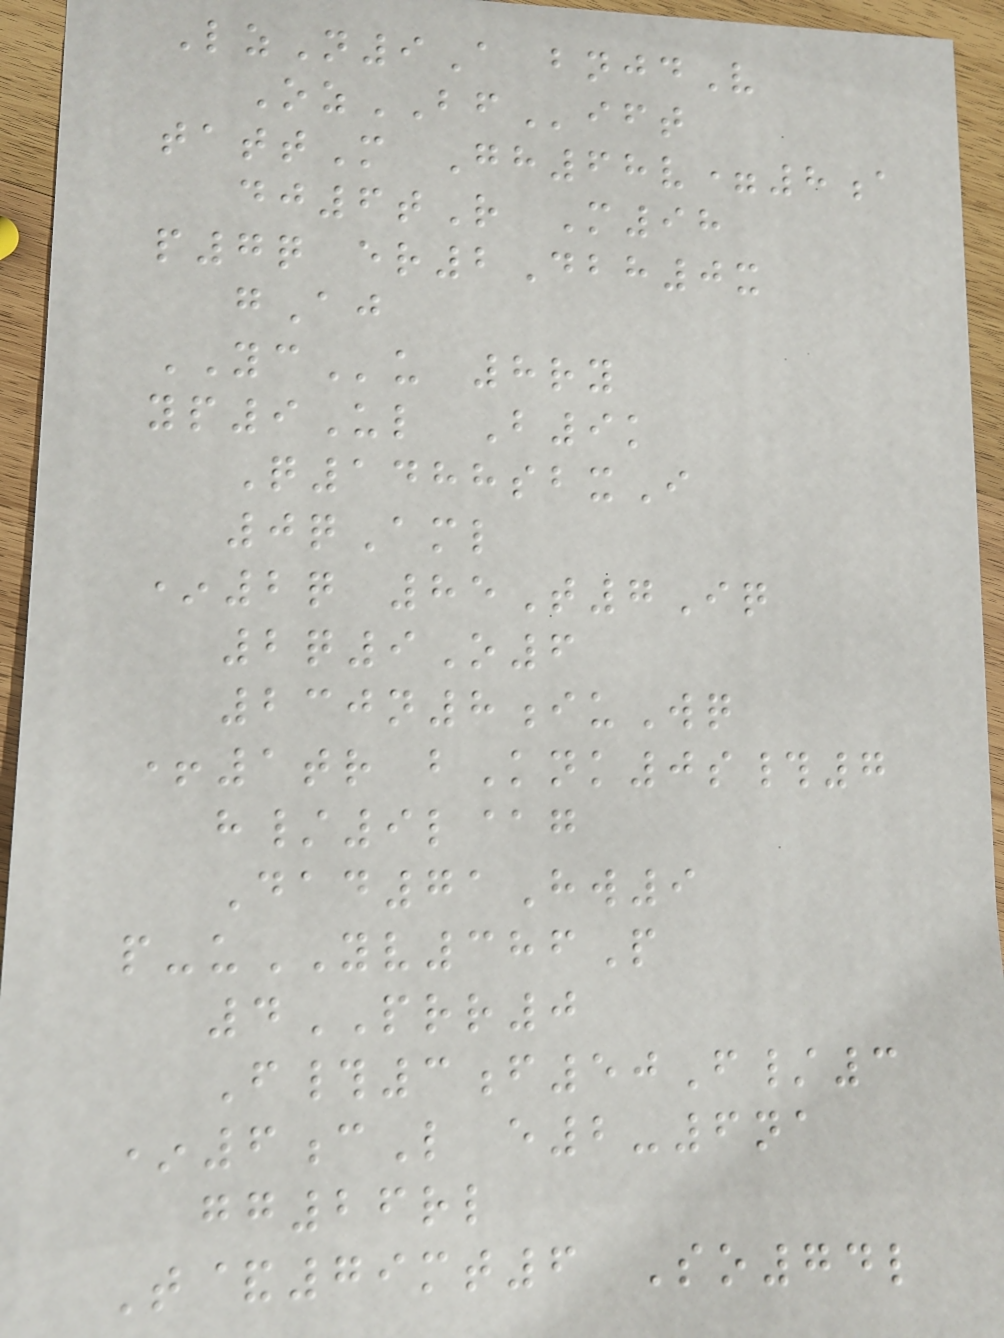LzN9A bnjdV
OzBFift
tattM Gh68v=8a
dj6tR M98
p7q er2Dbh0x
gAj
YCu 8ry
yp9Ul B9k
Q1488sbxI
0qAml
*2q 85T7Iq
2q9O6
230n8iuWq
+1tr bKnk0s#7
h/9l@g
Dad71Hw9
p-uYV386P
4PRR0
F#3f50F/3
*6cL e2-6na
gg26rl
T&79mt6 So74l
